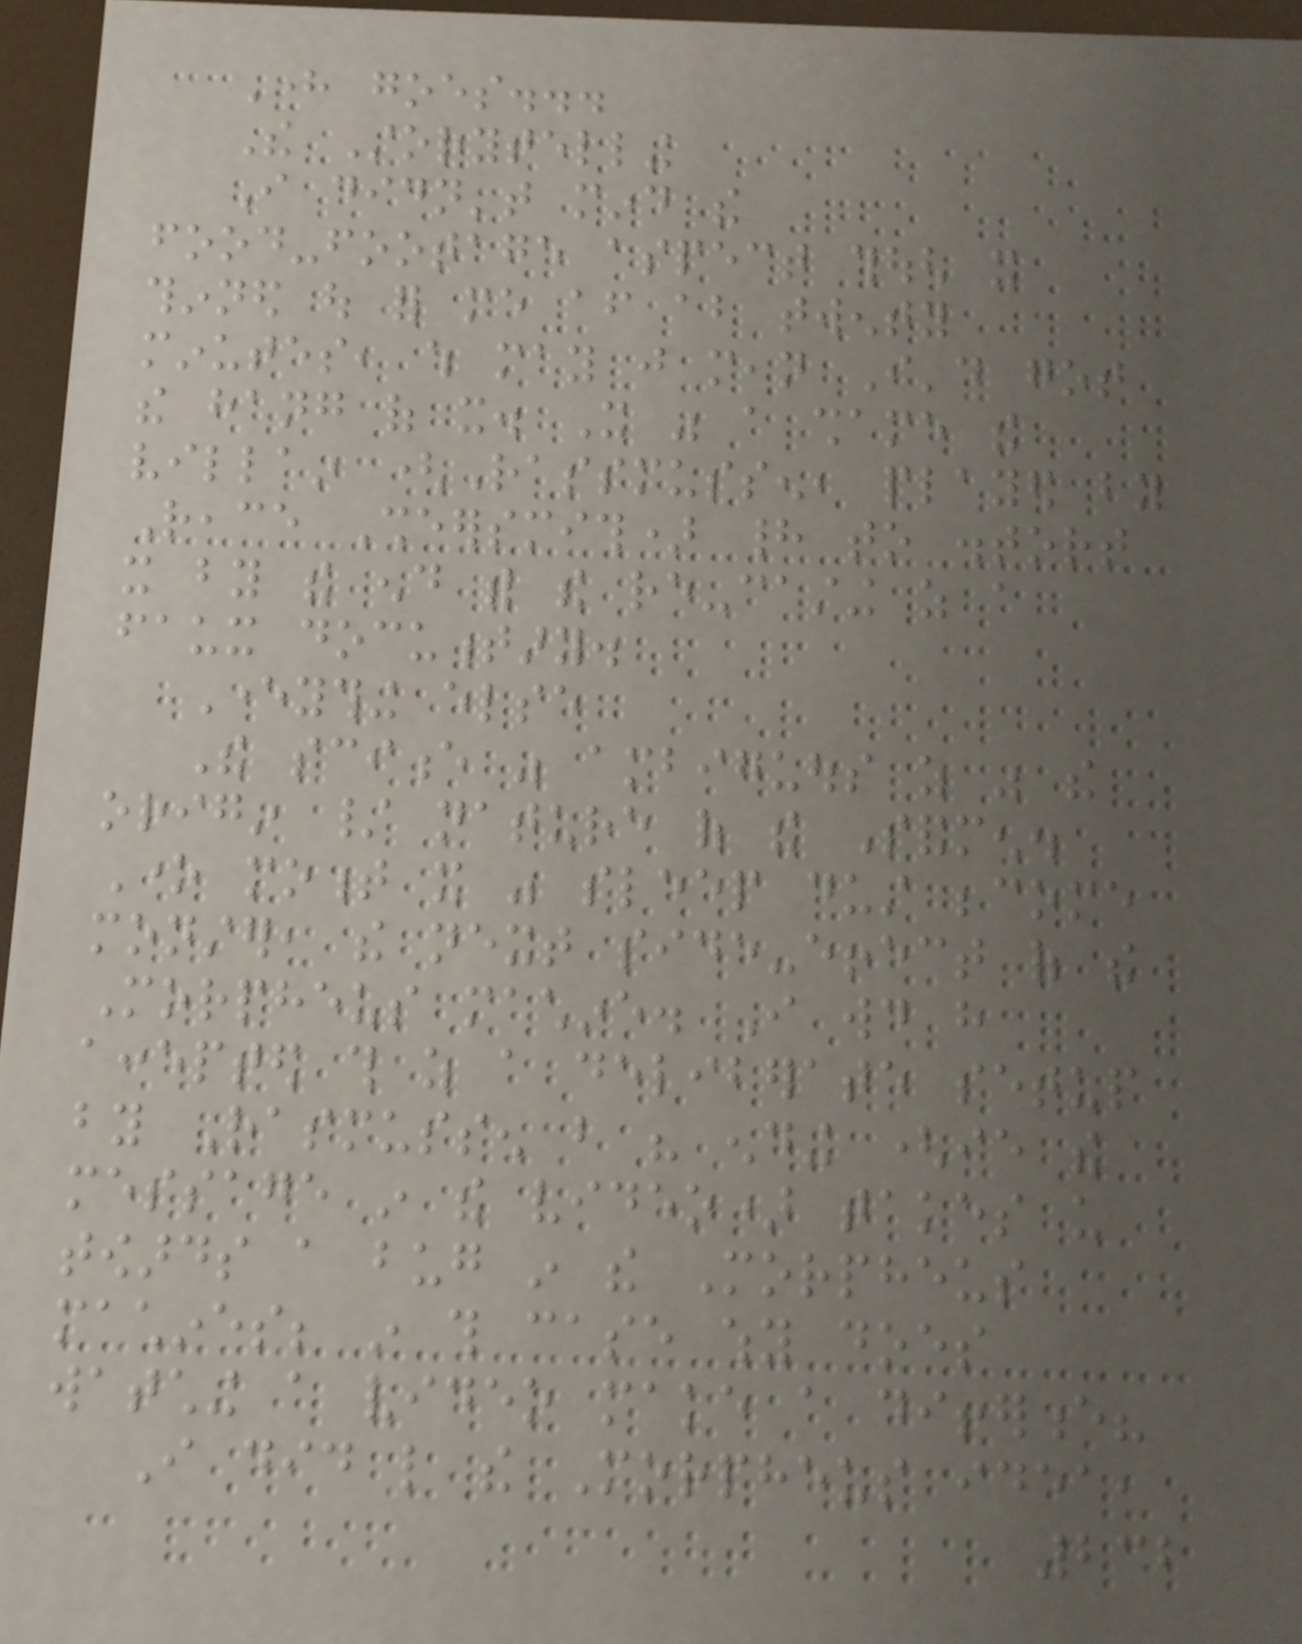Here goes...
The Storytelling
I didn't mind the
food-footage aspect though it
thinned out for me after about twenty
minutes, which may just mean I'd got
the hang of it. It was a shame the
villain (Rassmussen, played by
Reace Sheersmith) had to distort
it by the end with the re-casting as a
faux documentary.
Everything else
The science was ambiguous as was the
origin / nature of the Sandmen.
One moment it was sleep dust become
monster, the next side-effect of the
Morpheus machine. I would have
accepted this as a deliberate setup
by Rasmussen but his ending (ie the
message in the video) takes us
towards a bug in the Morpheus
machines; in this case why does
watching a video make a difference?
I did like the Morpheus idea,
232
